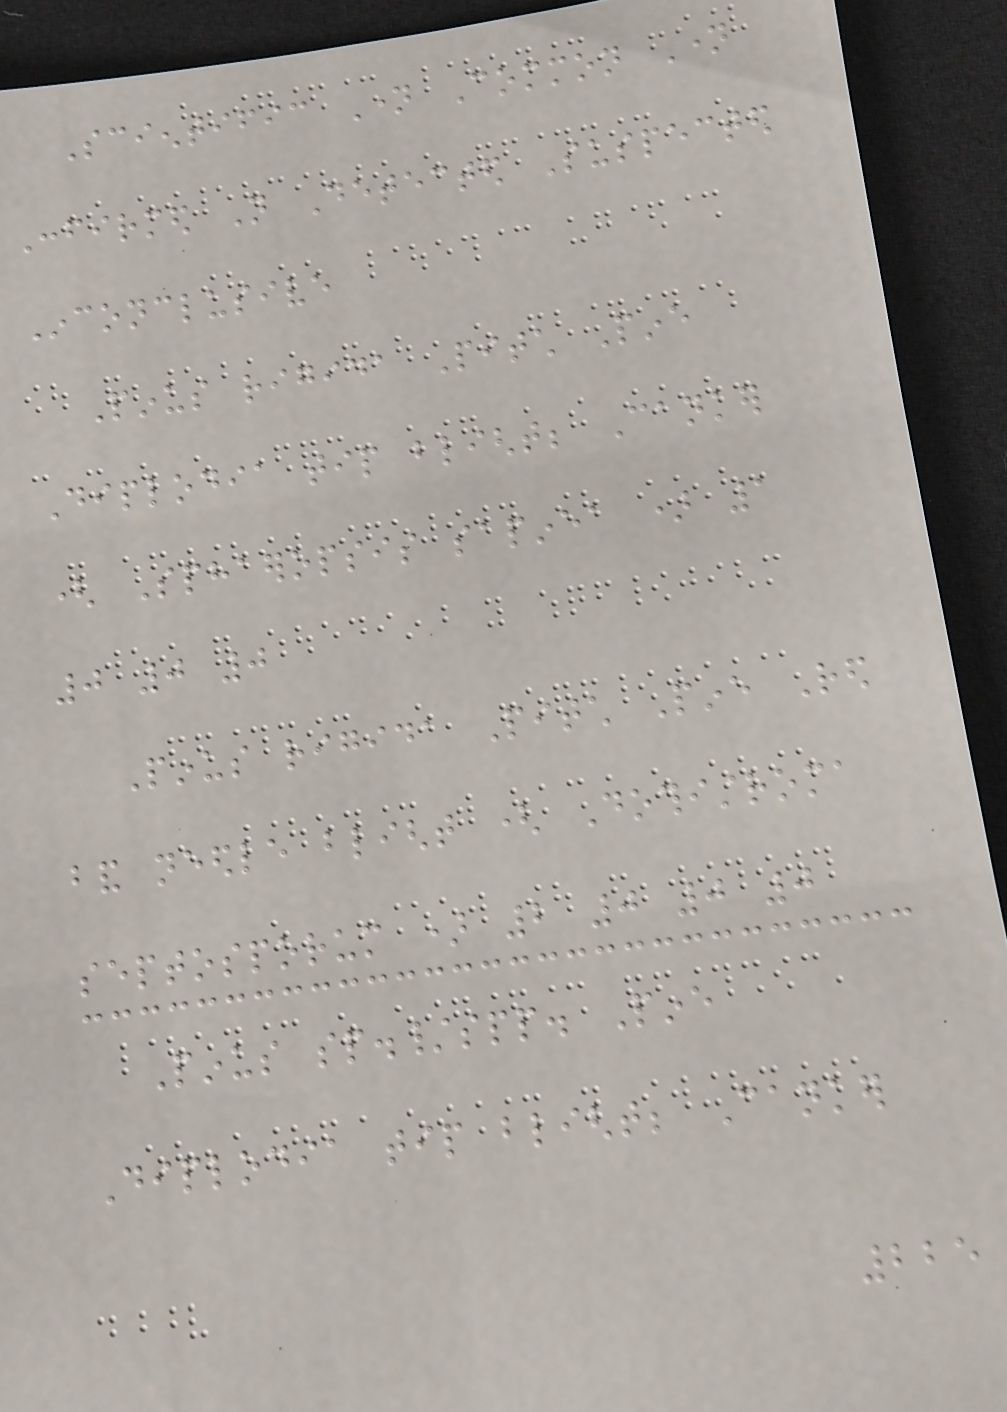Scientific Name Common Name
Confirmed Not Detected Suspected
Inconclusive
Pinus rigida Pitch Pine
Diplodia tip blight; Canker
( Sphaeropsis sapinea ) 1
0 0 0
Pinus rigida Pitch Pine Red
band needle blight ( Dothistroma
septosporum ) 2 0 0 0
Pinus sp./spp. Pine
Diplodia tip blight; Canker
225
